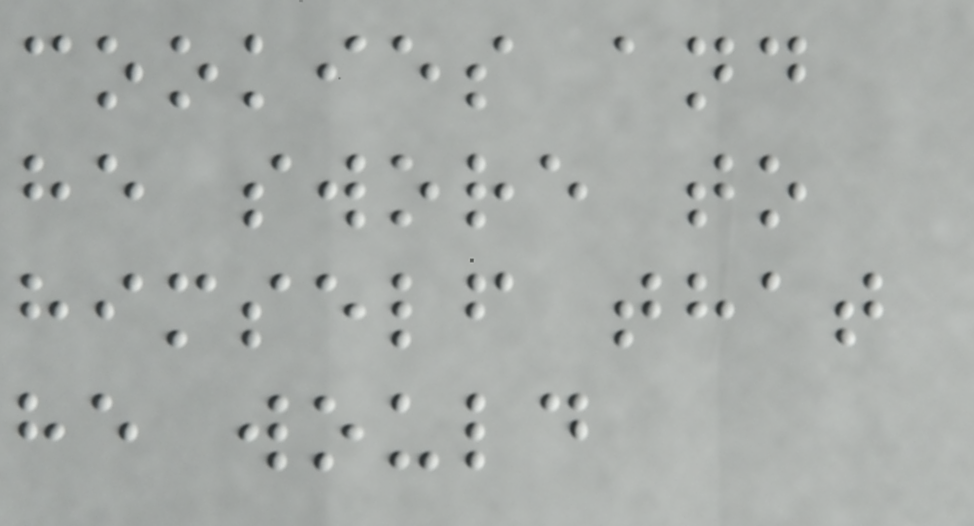cookies and
he swore to
himself that
he would
